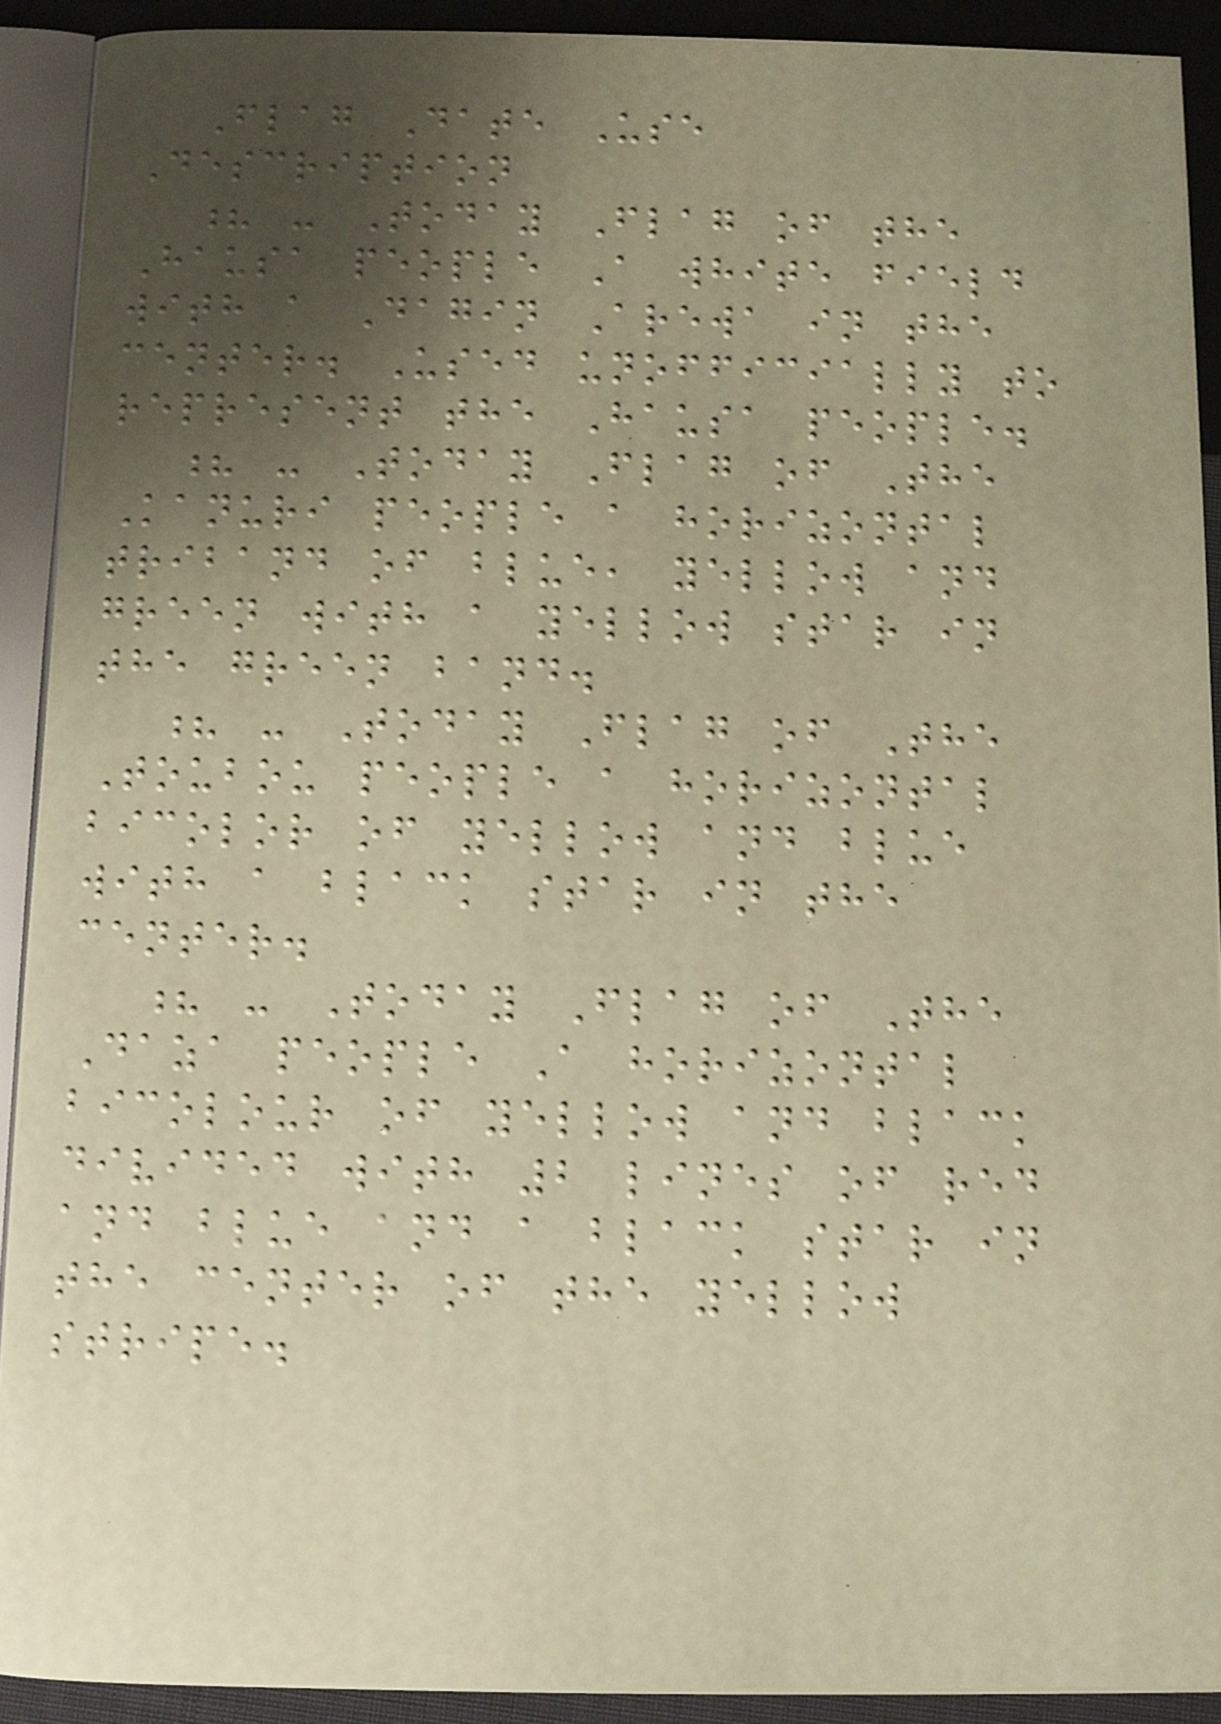Flag Date Use
Description
? - Today Flag of the
Hausa people A white field
with a Dagin Arewa in the
center. Used unofficially to
represent the Hausa people.
? - Today Flag of The
Kanuri people a horizontal
triband of blue, yellow and
green with a yellow star in
the green band.
? - Today Flag of The
Toubou people a horizontal
bicolor of yellow and blue
with a black star in the
center.
? - Today Flag of The
Daza people A horizontal
bicolour of yellow and black
divided with 2 lines of red
and blue and a black star in
the center of the yellow
stripe.
